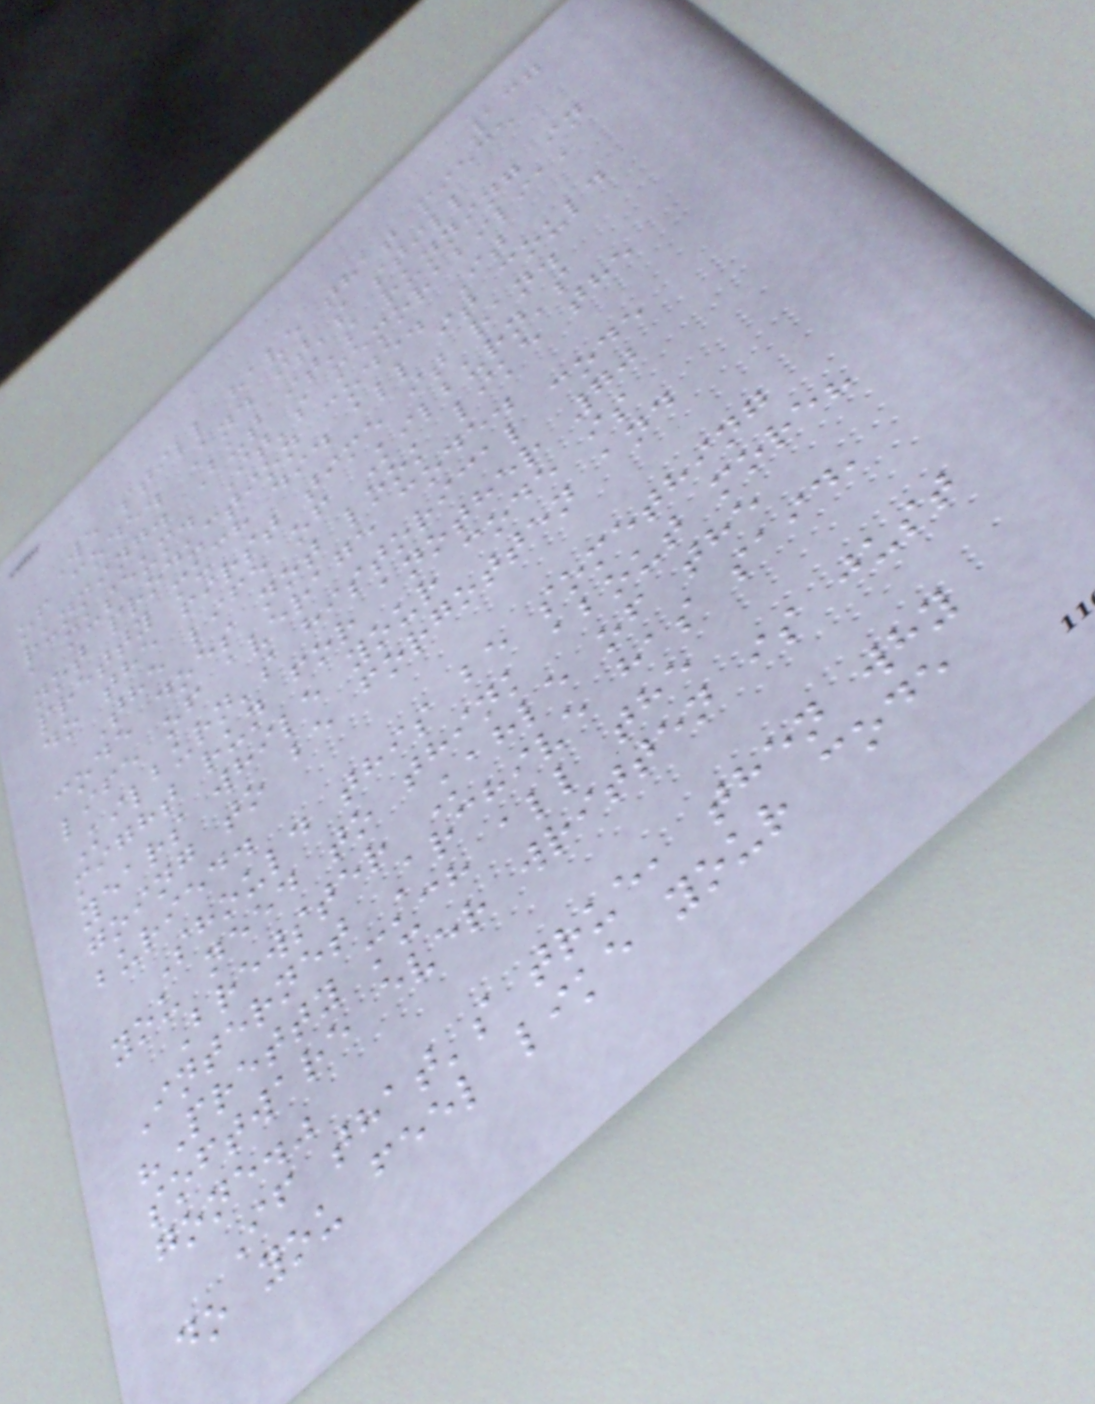137
We still have that piece
of code. And it's still
running. But it's running in
a museum. It's memorabilia,
not production code. It
pretty much did all it could
do the first time it ran.
The life of Kilburn's
code does not look like the
life of average code.
Kilburn's historical code
might run for another 70
years while your code is
going to be forgotten and
buried.
Should this be something
you need to think about more?
Brewster Kahle of the
Internet Archive has said,
"Pretty much all the
software ever written is just
gone."
If that's true, then why
do you feel like your code
